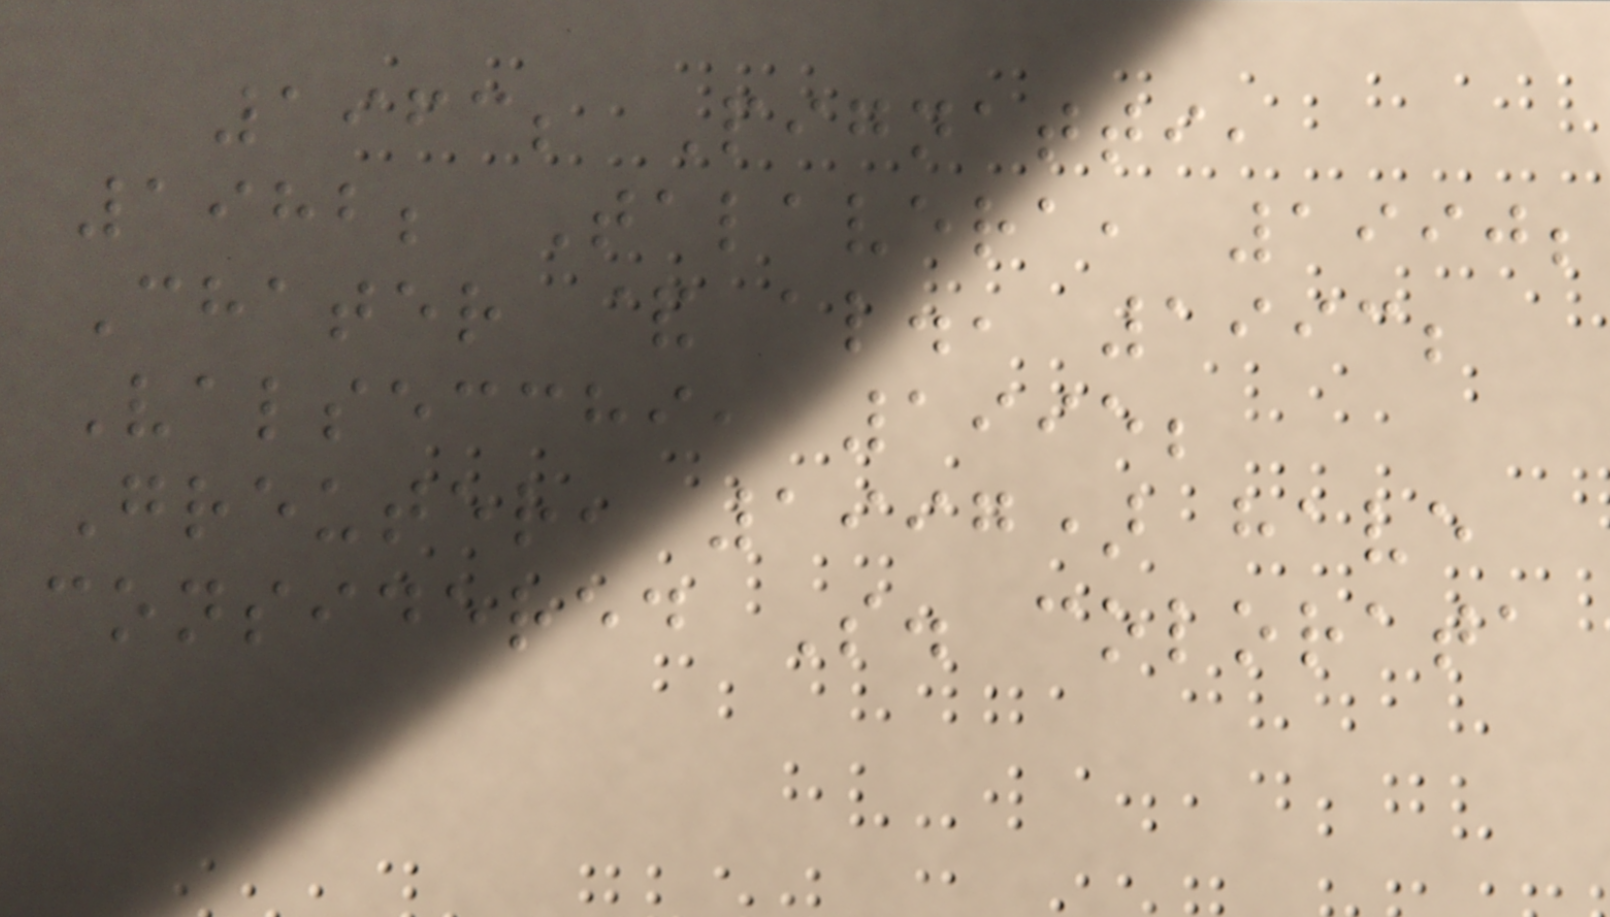1963; Pignatti,
1982; Talavera, 1990;
Chater & al., 1993;
Valsecchi, 1995;
Greuter, 1997) have
considered S. colorata
